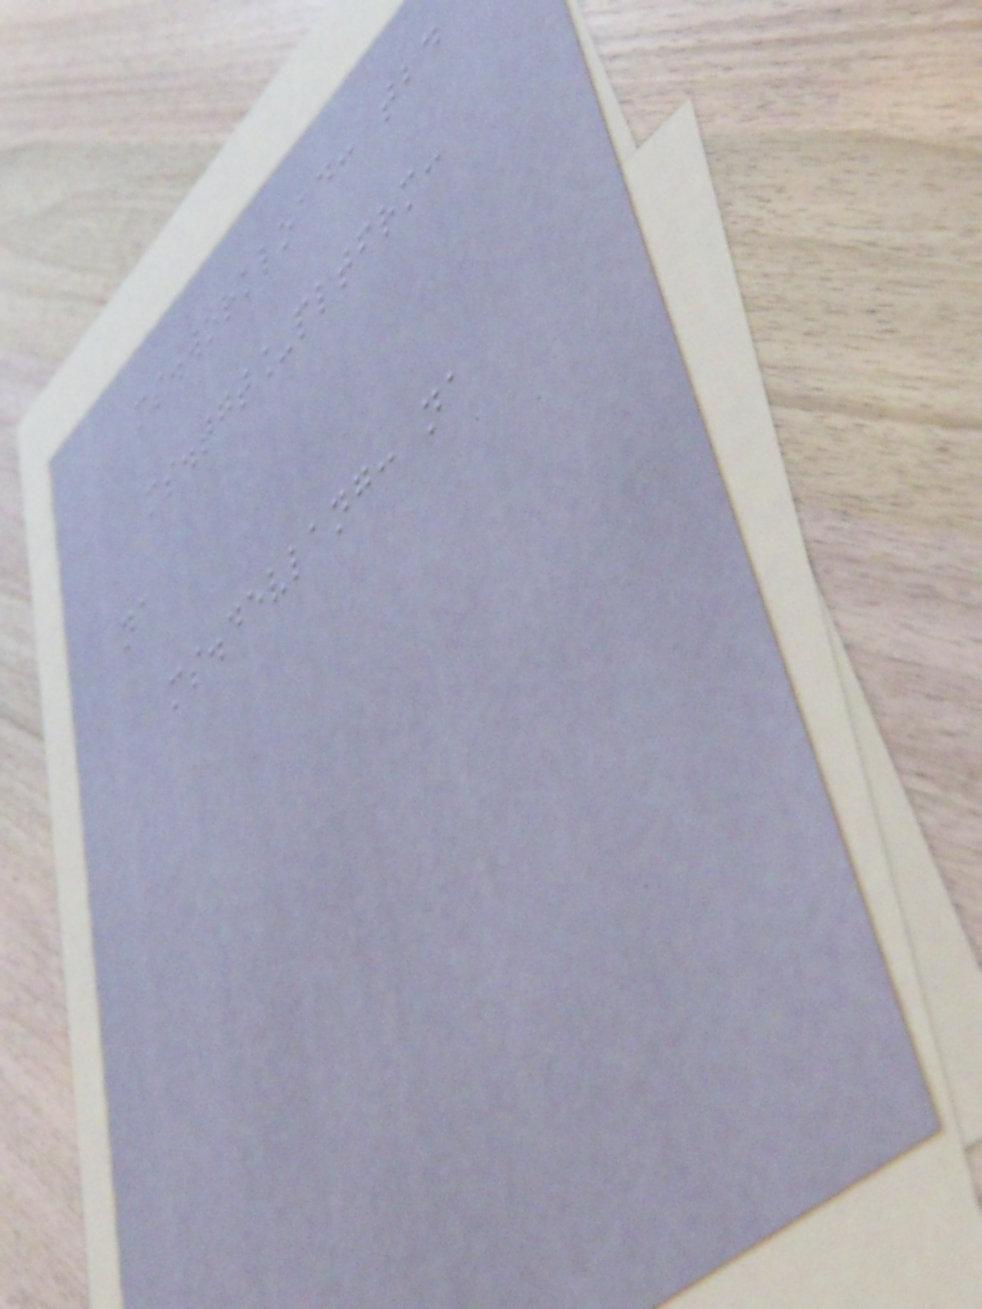ms.workload: tbd
ms.tgt_pltfrm:
na
ms.devlang: na
